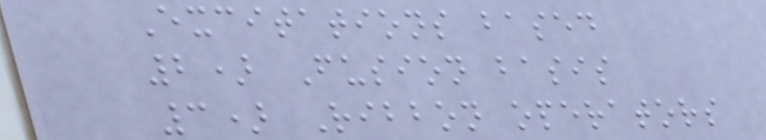Excitations based
2) Fusion basis
3) Ribbon operators
